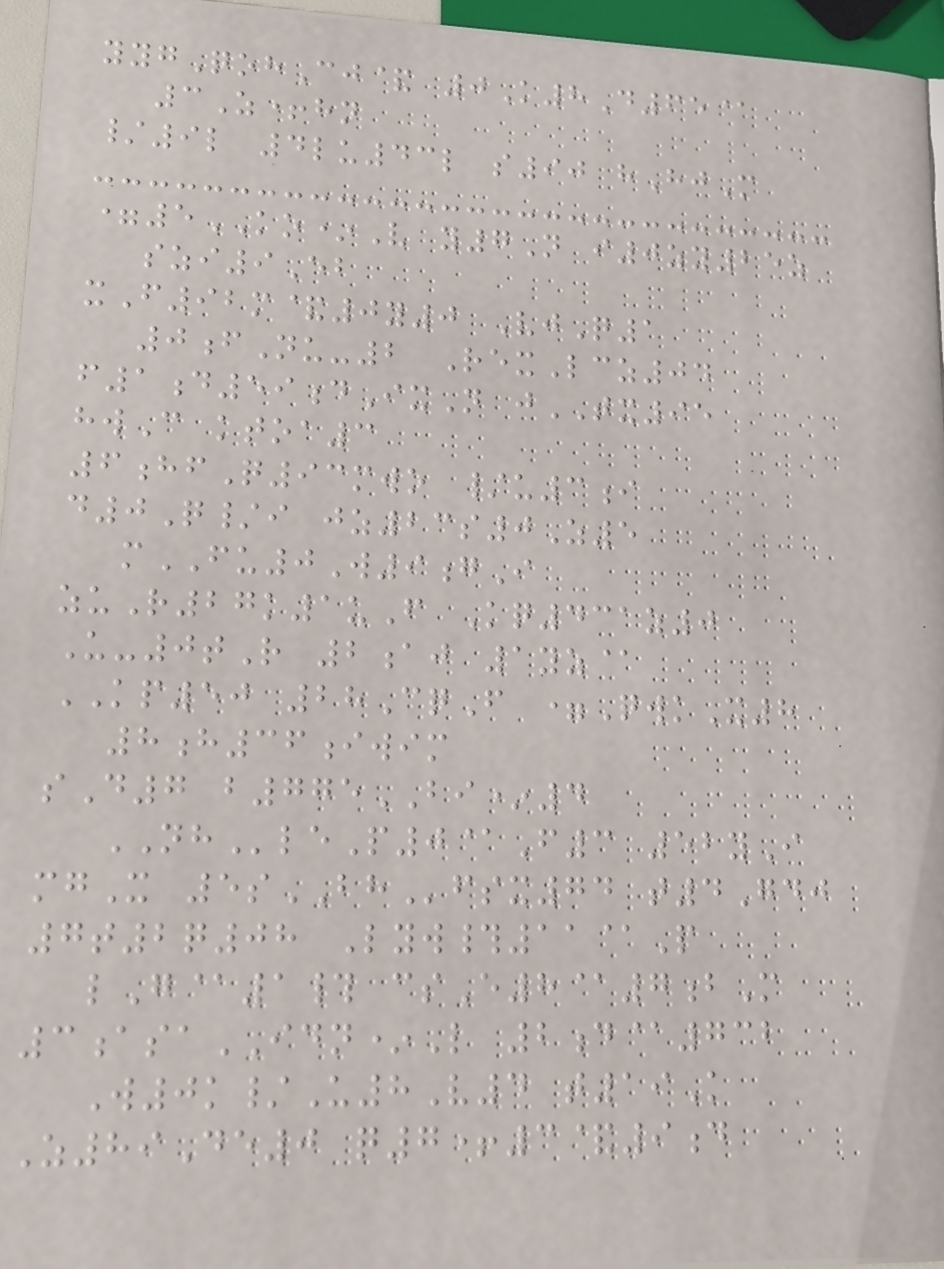yygQohCj& 0K8D65@
3Z+hn
/9l 4lu43l s90 hHjM
=5KO*V y7N i0zy25z
szi9Eb
xF92m&0y0 VjQ1
0fNu-2 RexLcz04
f1d59dIxN jTX95
hwC ktoa3
6hfQ93mwo /u3i
d0Q/i jz23s0Z5
mFU0W9gI
zuR27k1uF Kq431z0
U-0tR 2aj 1yz@
KP50 28CqF =QwkX8
8h36iwim
sD7 b775BI*4
NHleP0@F3 52yI
mgX 5sBHfsx74 t4Gdj
7t2q08 Lyw#11@P
lG@1# csE8@7bM
3asaIDN*L 2d@732
W0k/U8V4 t19K
Z89De0 q7+3&9d
